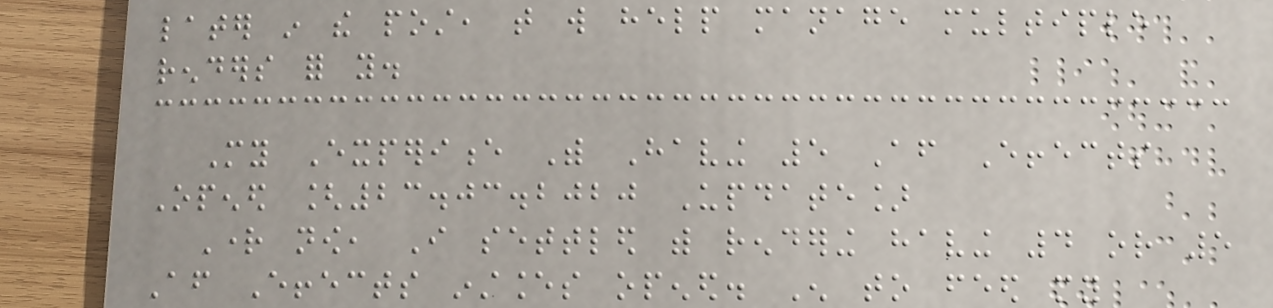later in the post, that will help manage multiple
renders for you.
My Experience With Having 5 After Effects
Opened [23.03.2020 Update]
Right now, I settled with rendering having 4 or 5
After Effects instances opened. Enough to feed my
